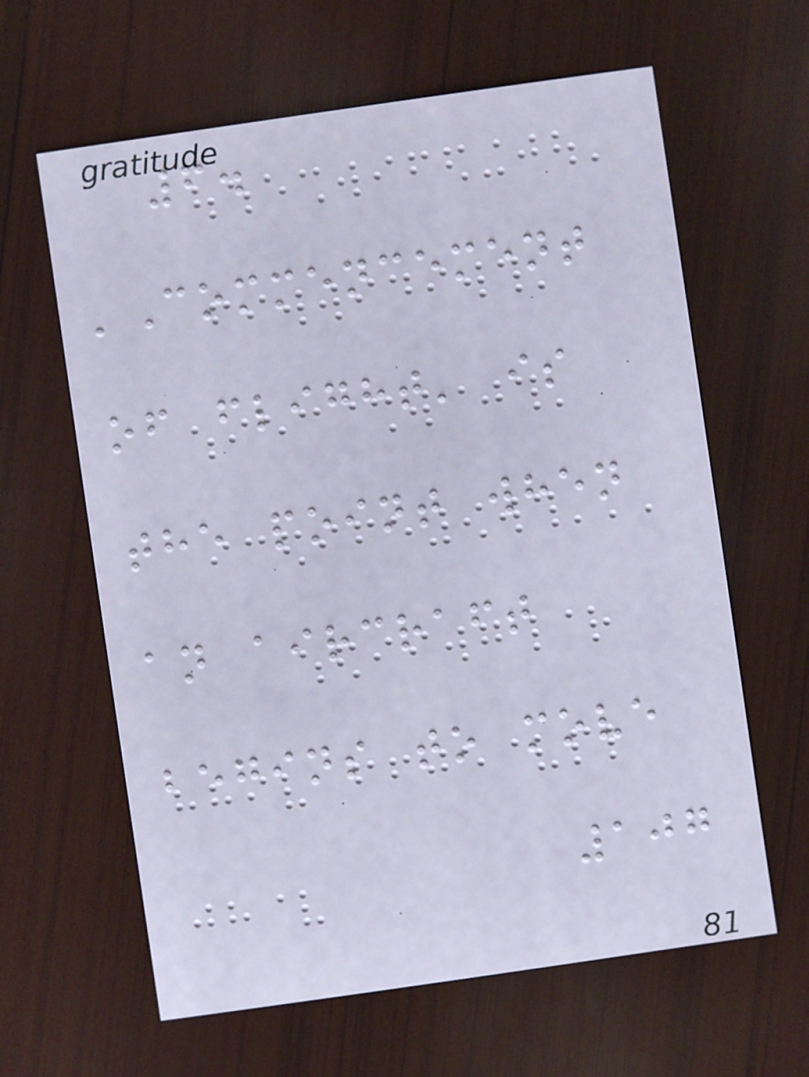6.
'Commencement
of flight' is
the point when
an aircraft
begins to move
107
